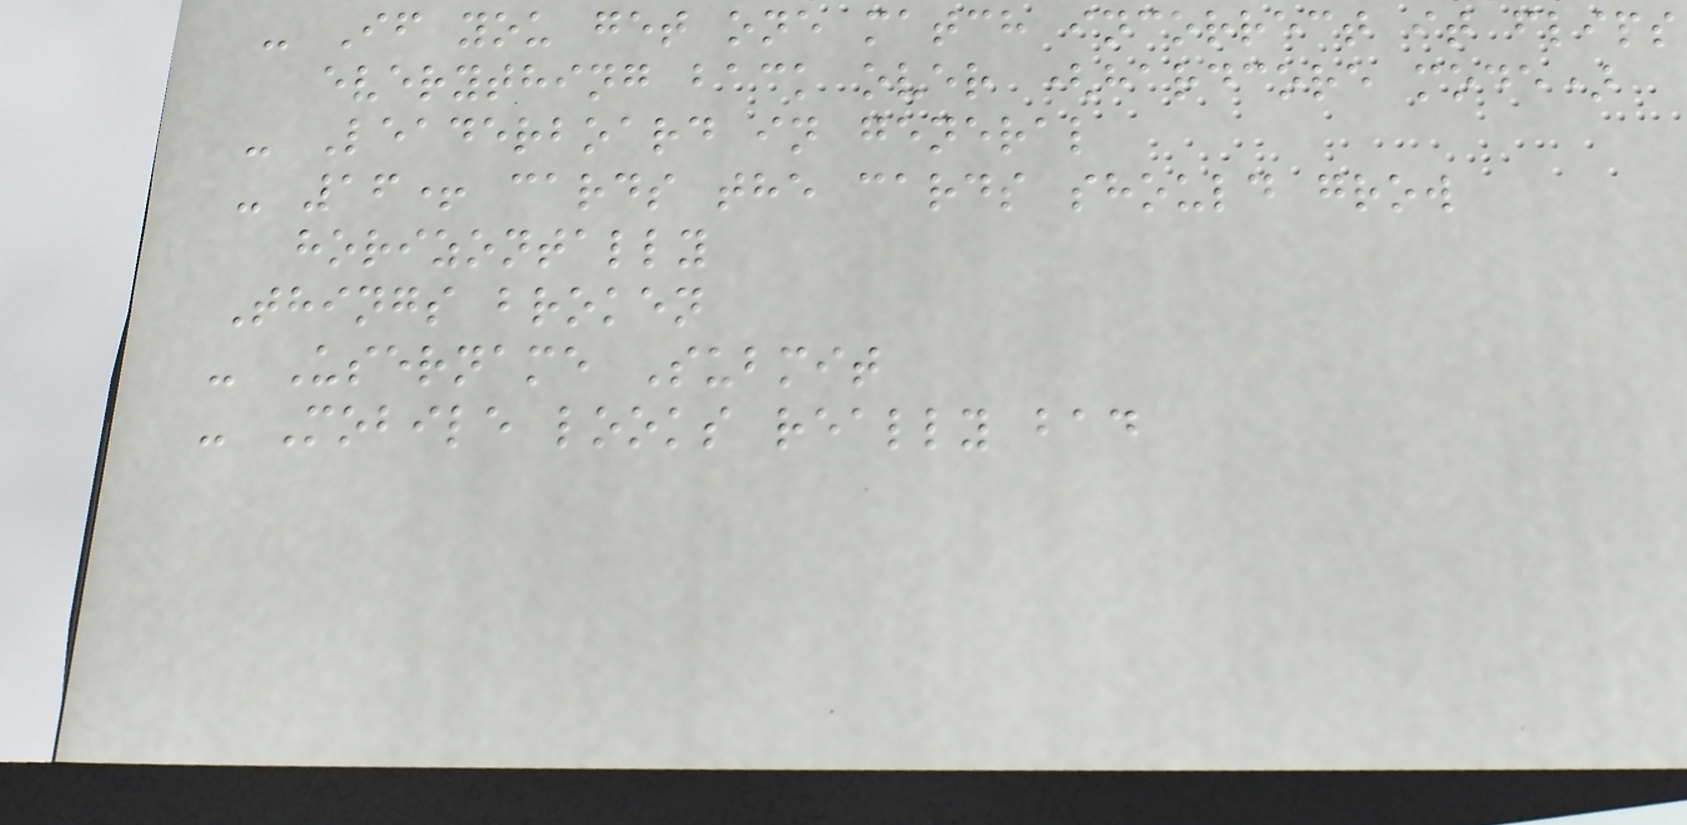- If you get one match incorrect it flips
everything back over (hardcore mode)
- Leaderboard in general
- 16+ cards the cards should grow
horizontally
Things broken
- Username Submit
- Mobile looks really bad
